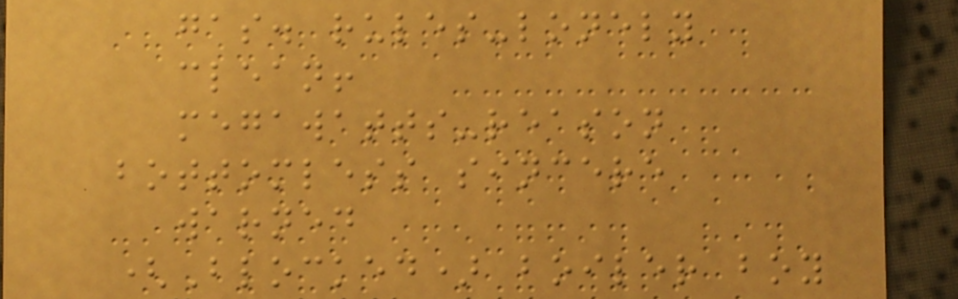gas. rules-lonely
clean!
megawatts-reason
bottomless sincere
warned
(Blocked) boiler boy
